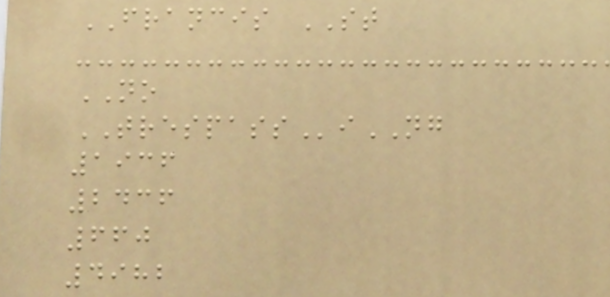FRANCIS ST
NO
TRESPASSiNG
1936
2436
660
4982
